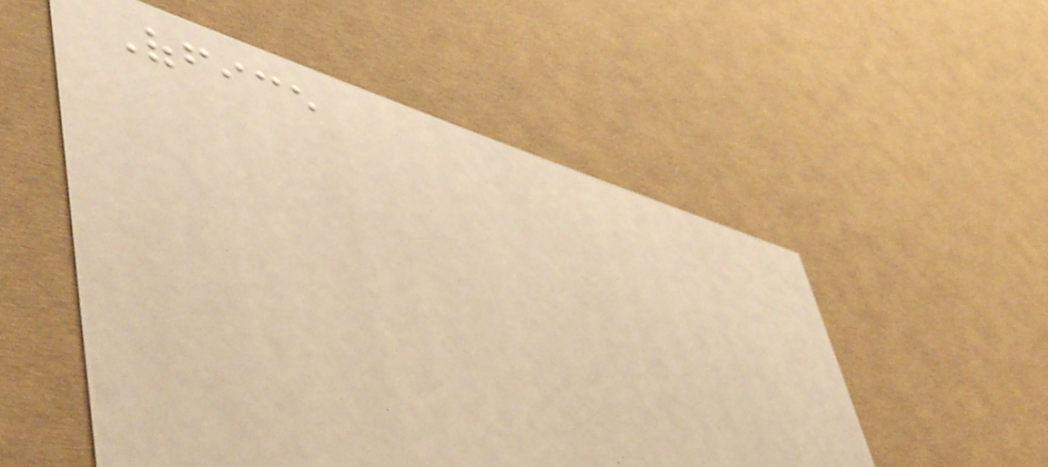Office
